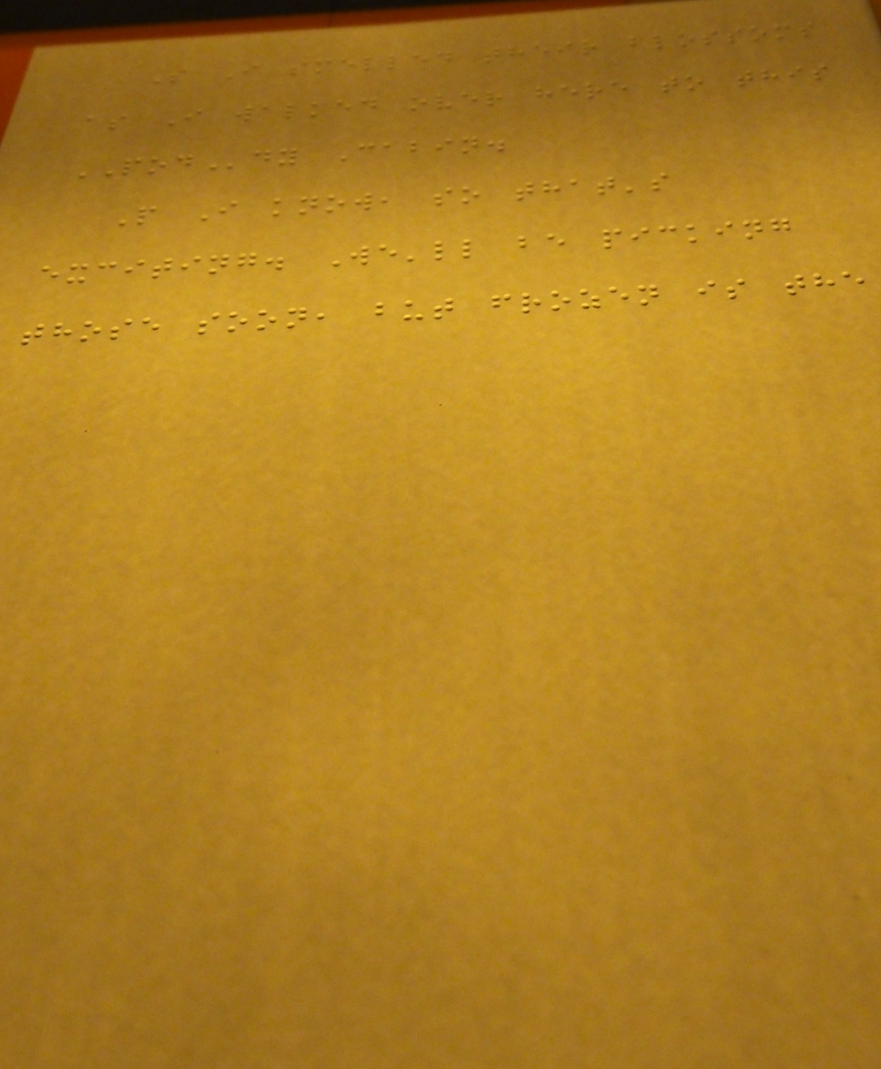S I smelled their blossoms
as I walked over here to this
PODdy Cabin.
P I know, so that's
exciting. We'll be picking
those soon, but frozen is the
